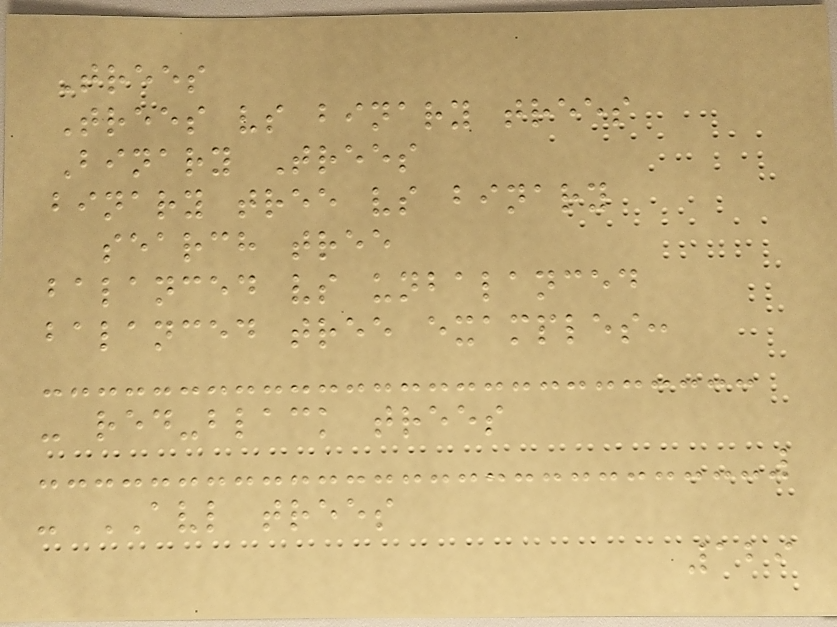Trees
Trees vs binary trees
Binary Trees
binary tree vs binary
search tree
balanced vs unbalanced
balanced tree examples:
- red-black trees
- AVL trees
129
